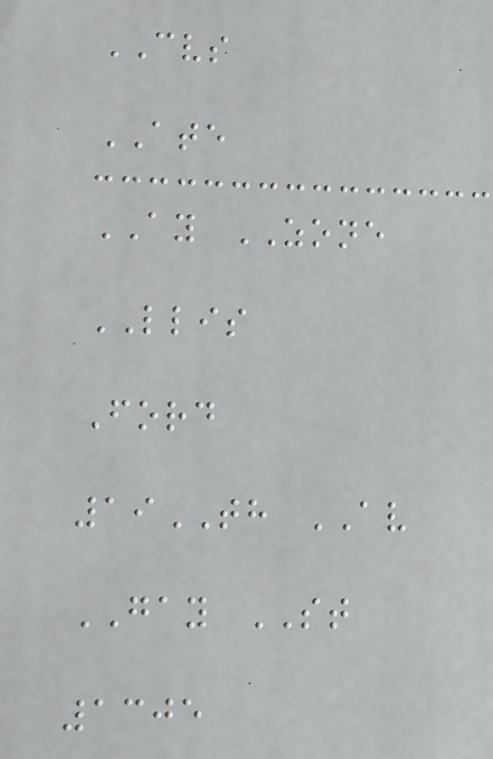CVS
ATE
AY ZONE
LLIS
Ford
19TH AV
GAY ST
1305
